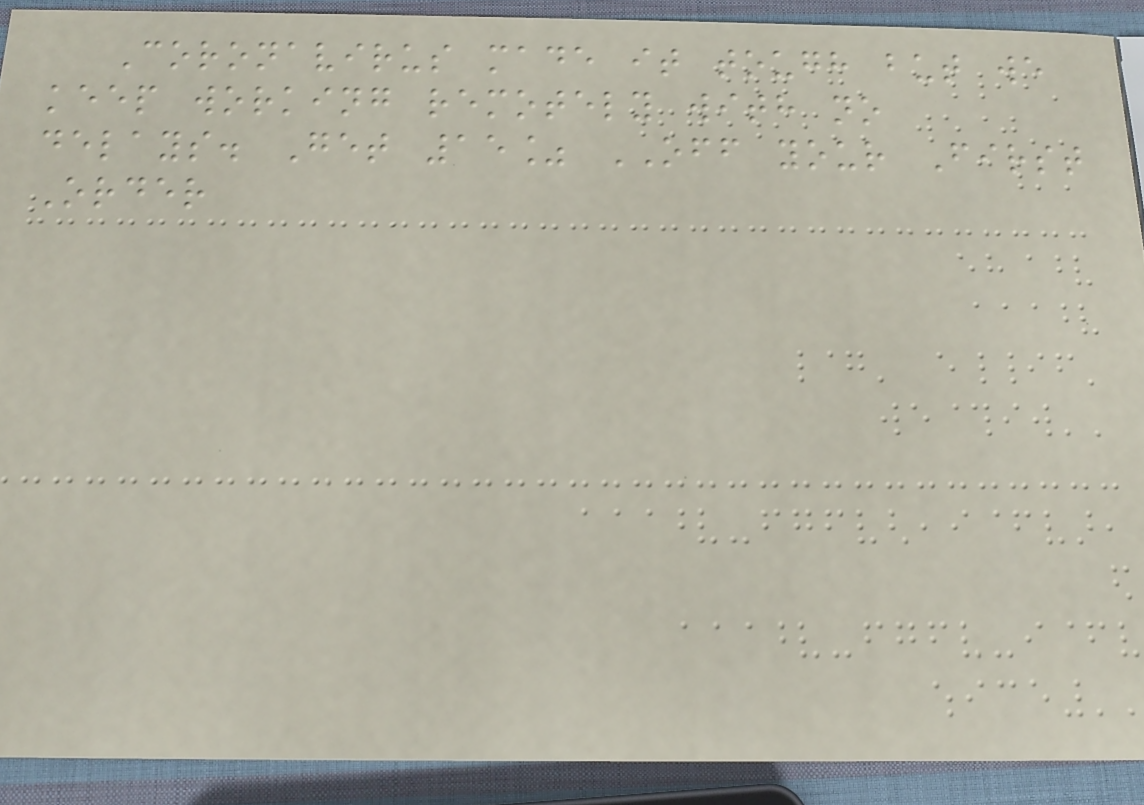Coronavirus made it tough but we
keep working remotely with no
delays. Get 15% OFF your First
Order
